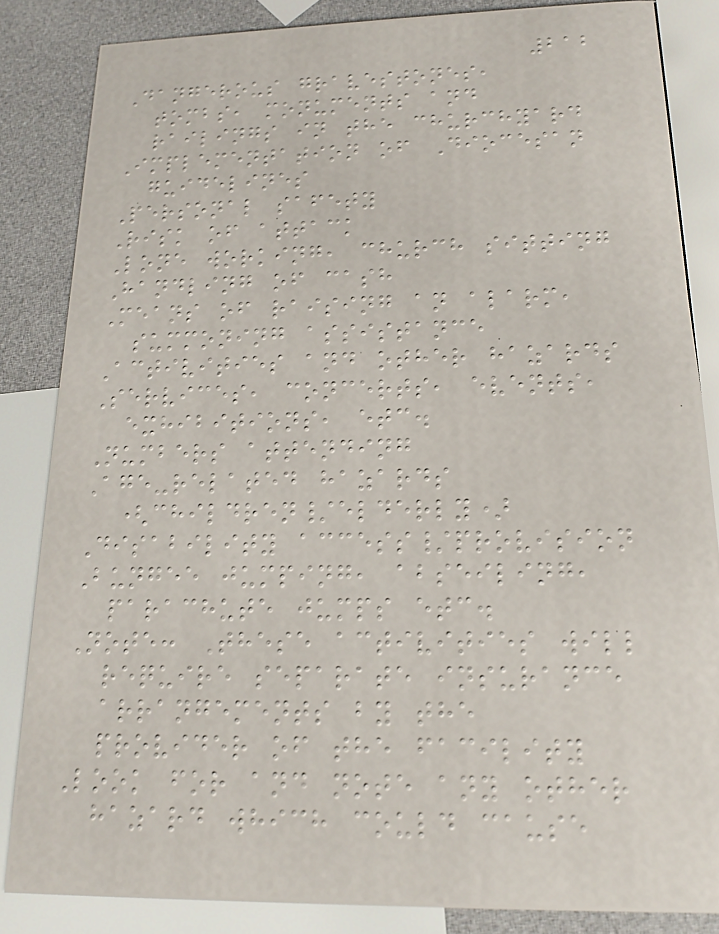212
Dangerous gravestones,
tombs, monuments and
railings in the churchyard
Implementation of Diocesan
guidelines
Personal safety
Risk of attack
Lone working, church sitting
Handling of cash
Means of raising an alarm,
summoning assistance
Activities and other hazards
Services, concerts, events,
exhibitions, etc.
Numbers attending
Age-related hazards
(children/elderly)
Disability access/provision
Bungee jumping, abseiling,
parachute jumps etc.
Note: These activities will
require separate insurance
arrangements by the
provider of the facility
Look for and note any other
hazard which could cause
